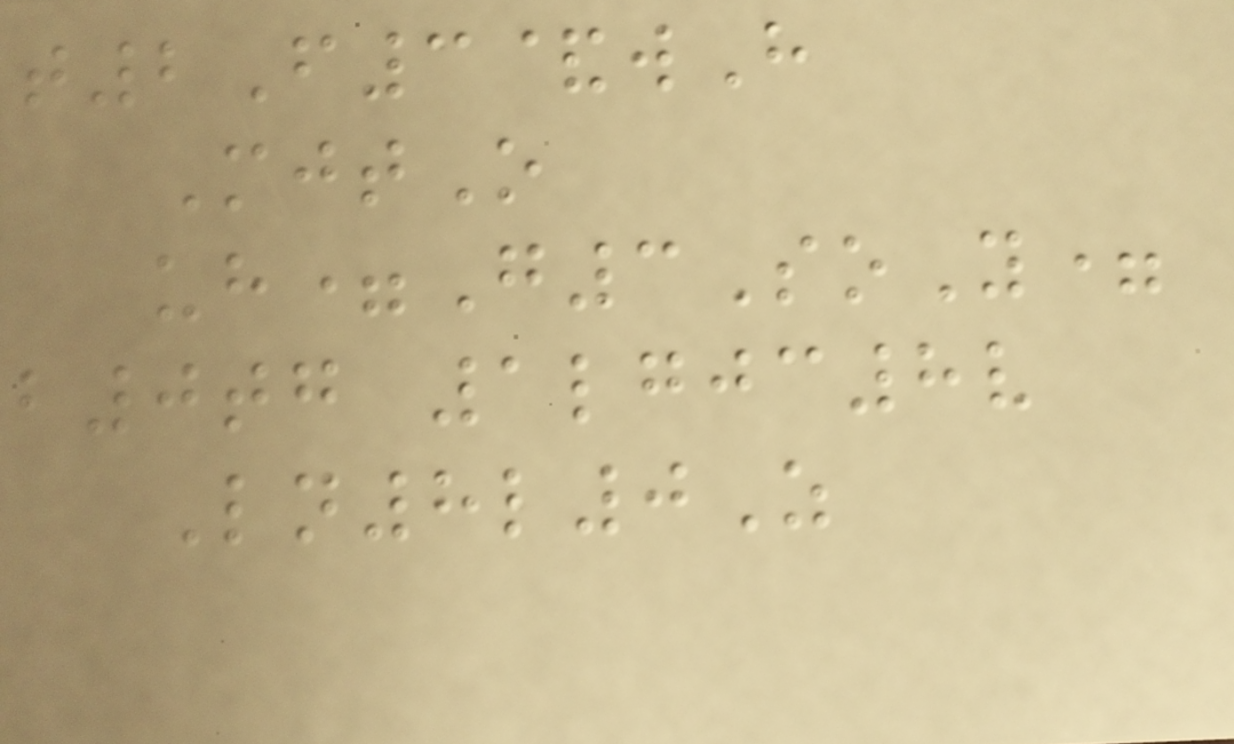t2F3&wH
MjtO
uh=G3SoY=
b0tg 1lgjc8v
Ln8l0Z
